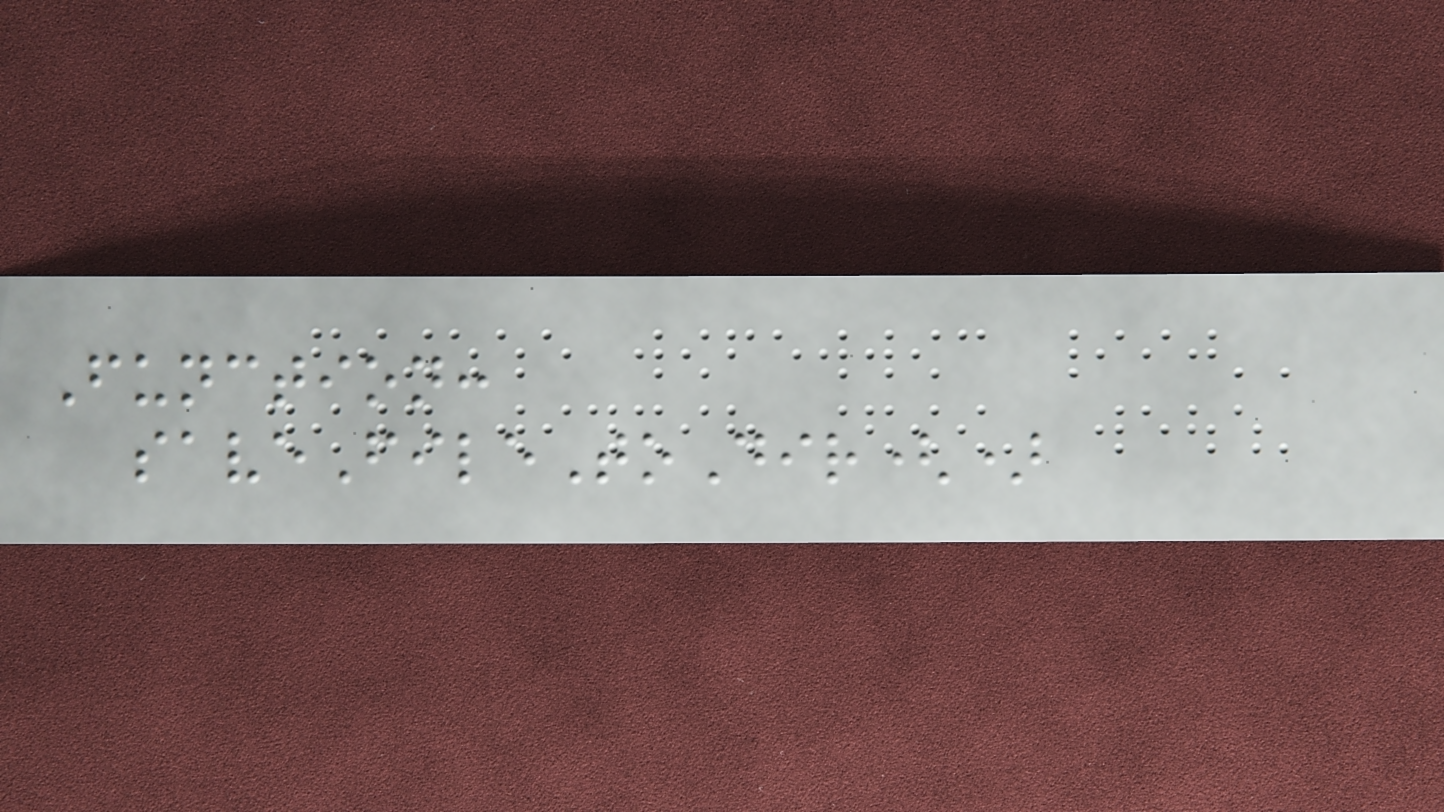Function:
saveFileToDir()
